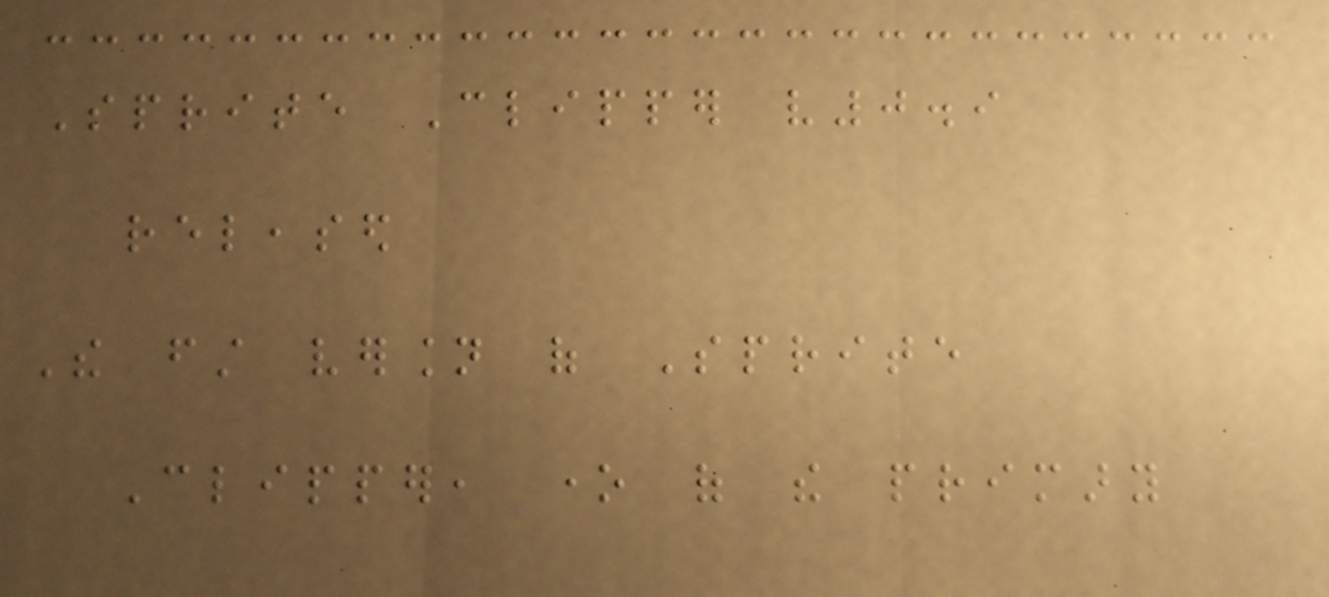Sprite Clipper v0.9
released
The first version of Sprite
Clipper, one of the primary
